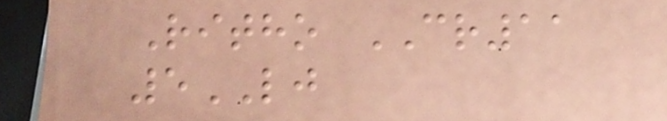Ritho CR11
5LJ
